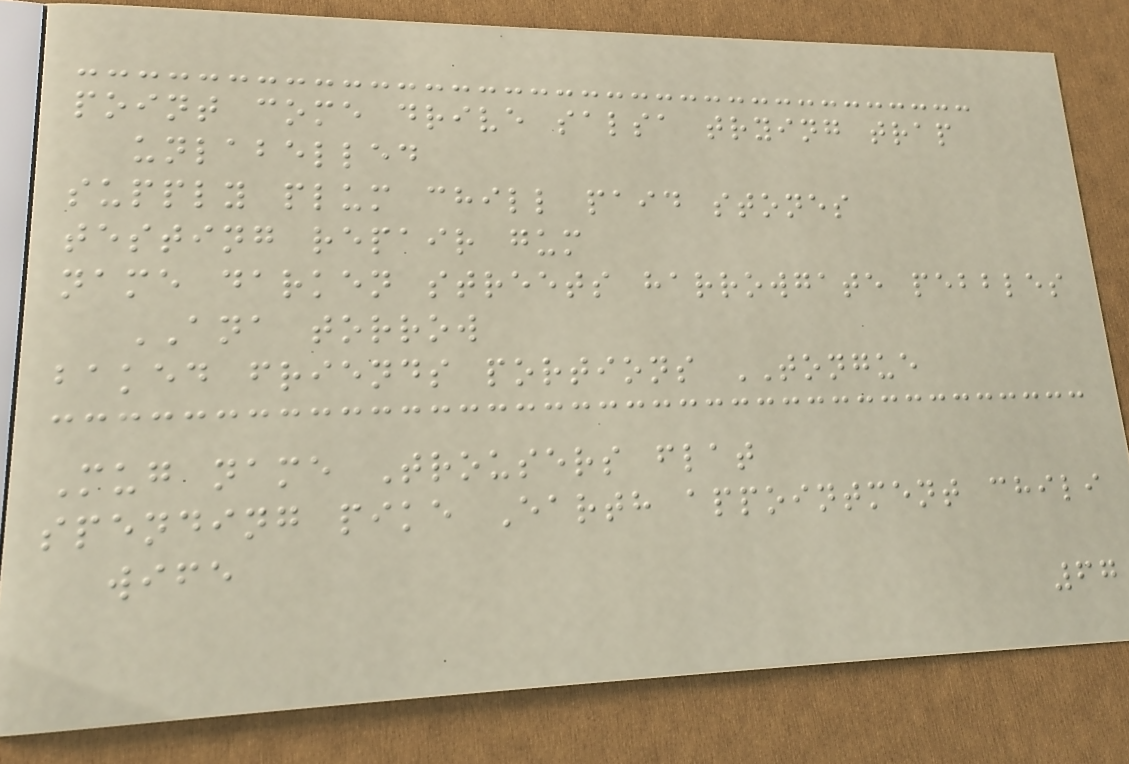point come drive salsa trying trap
unlabelled
supply plum chill paid stones
testing repair gum
name darken streets harrowgate pebbles
ANA torrow
baked friends portions TONGUE
Mug name Trousers flat
spending pike Earth appointment chili
wife
67
